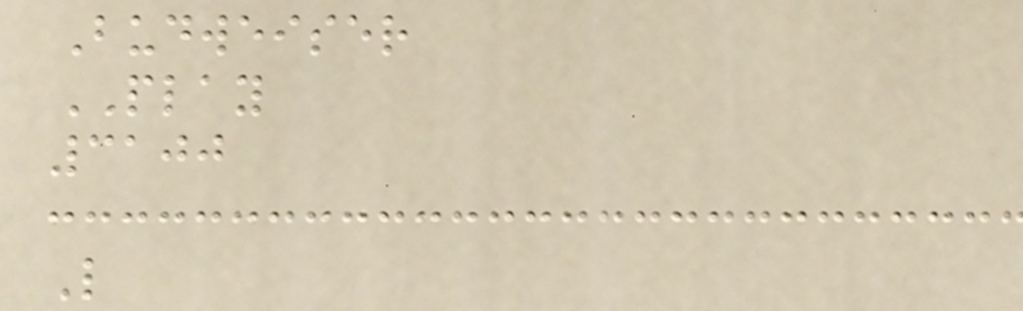Budweiser
PLAY
3100
L
